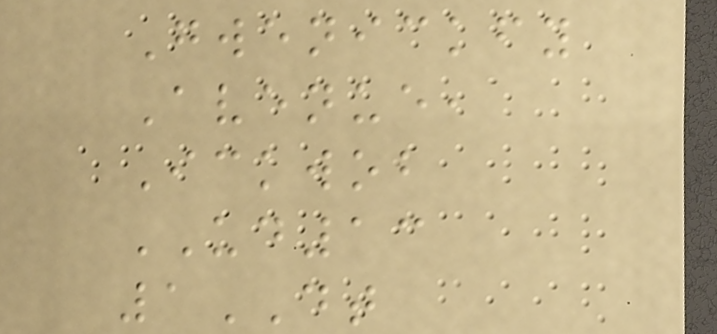Gwenickfy
Avenue,
Ickwob
UD13
1DT
